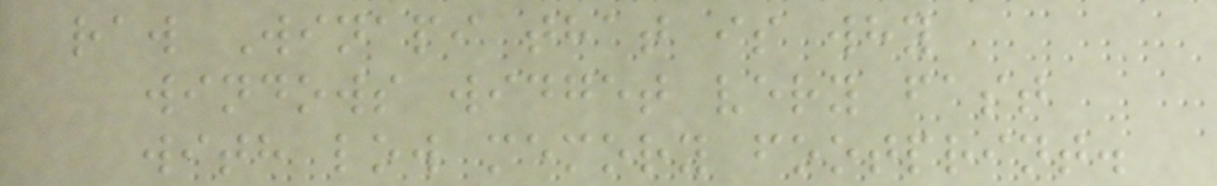raw Winapi that is why
windows widget very fast
with low memory footprint.
